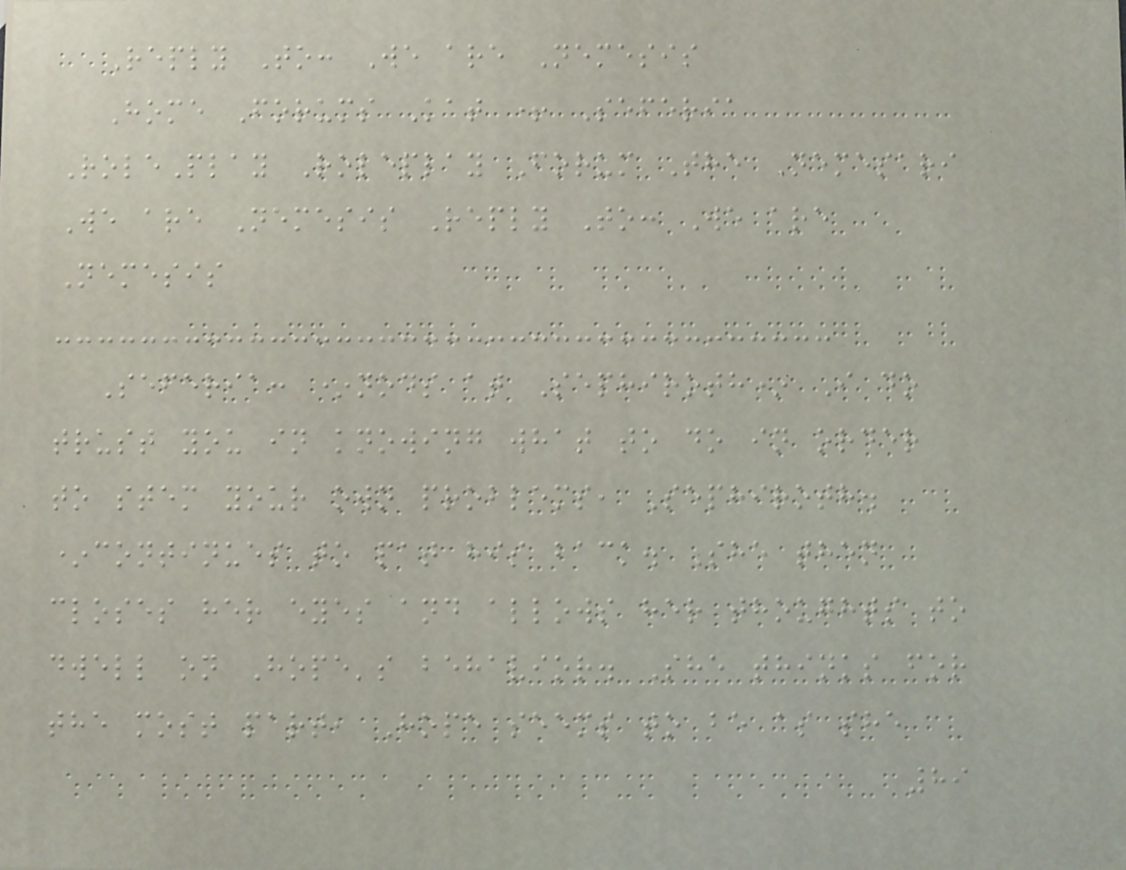Reply To: We are Nemesis
Home Forums Kat + Seferia
RolePlay Roleplay Forum The Nemesari
We are Nemesis Reply To: We are
Nemesis
Seferia: *nods at Sephiroth* I do
trust you in knowing what to do in order
to stem your own problems, Sephiroth.
*continues to pat his back. She then
closes her eyes and allows her thoughts to
dwell on Hope's behavior. She thinks for
the most part, Hope seems to be as she
89
